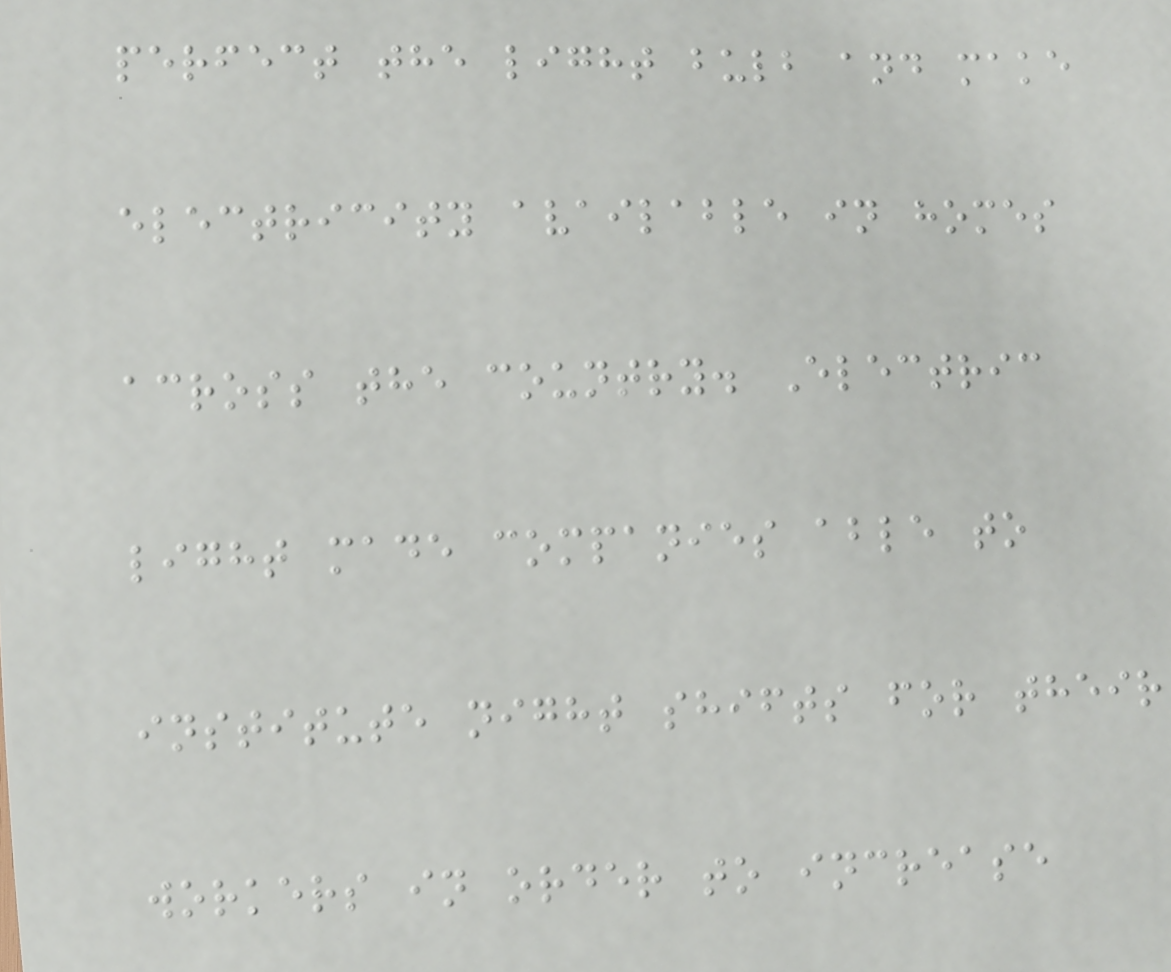perfect the light bulb and make
electricity available in homes
across the country. Electric
light made companies able to
institute night shifts for their
workers in order to increase
